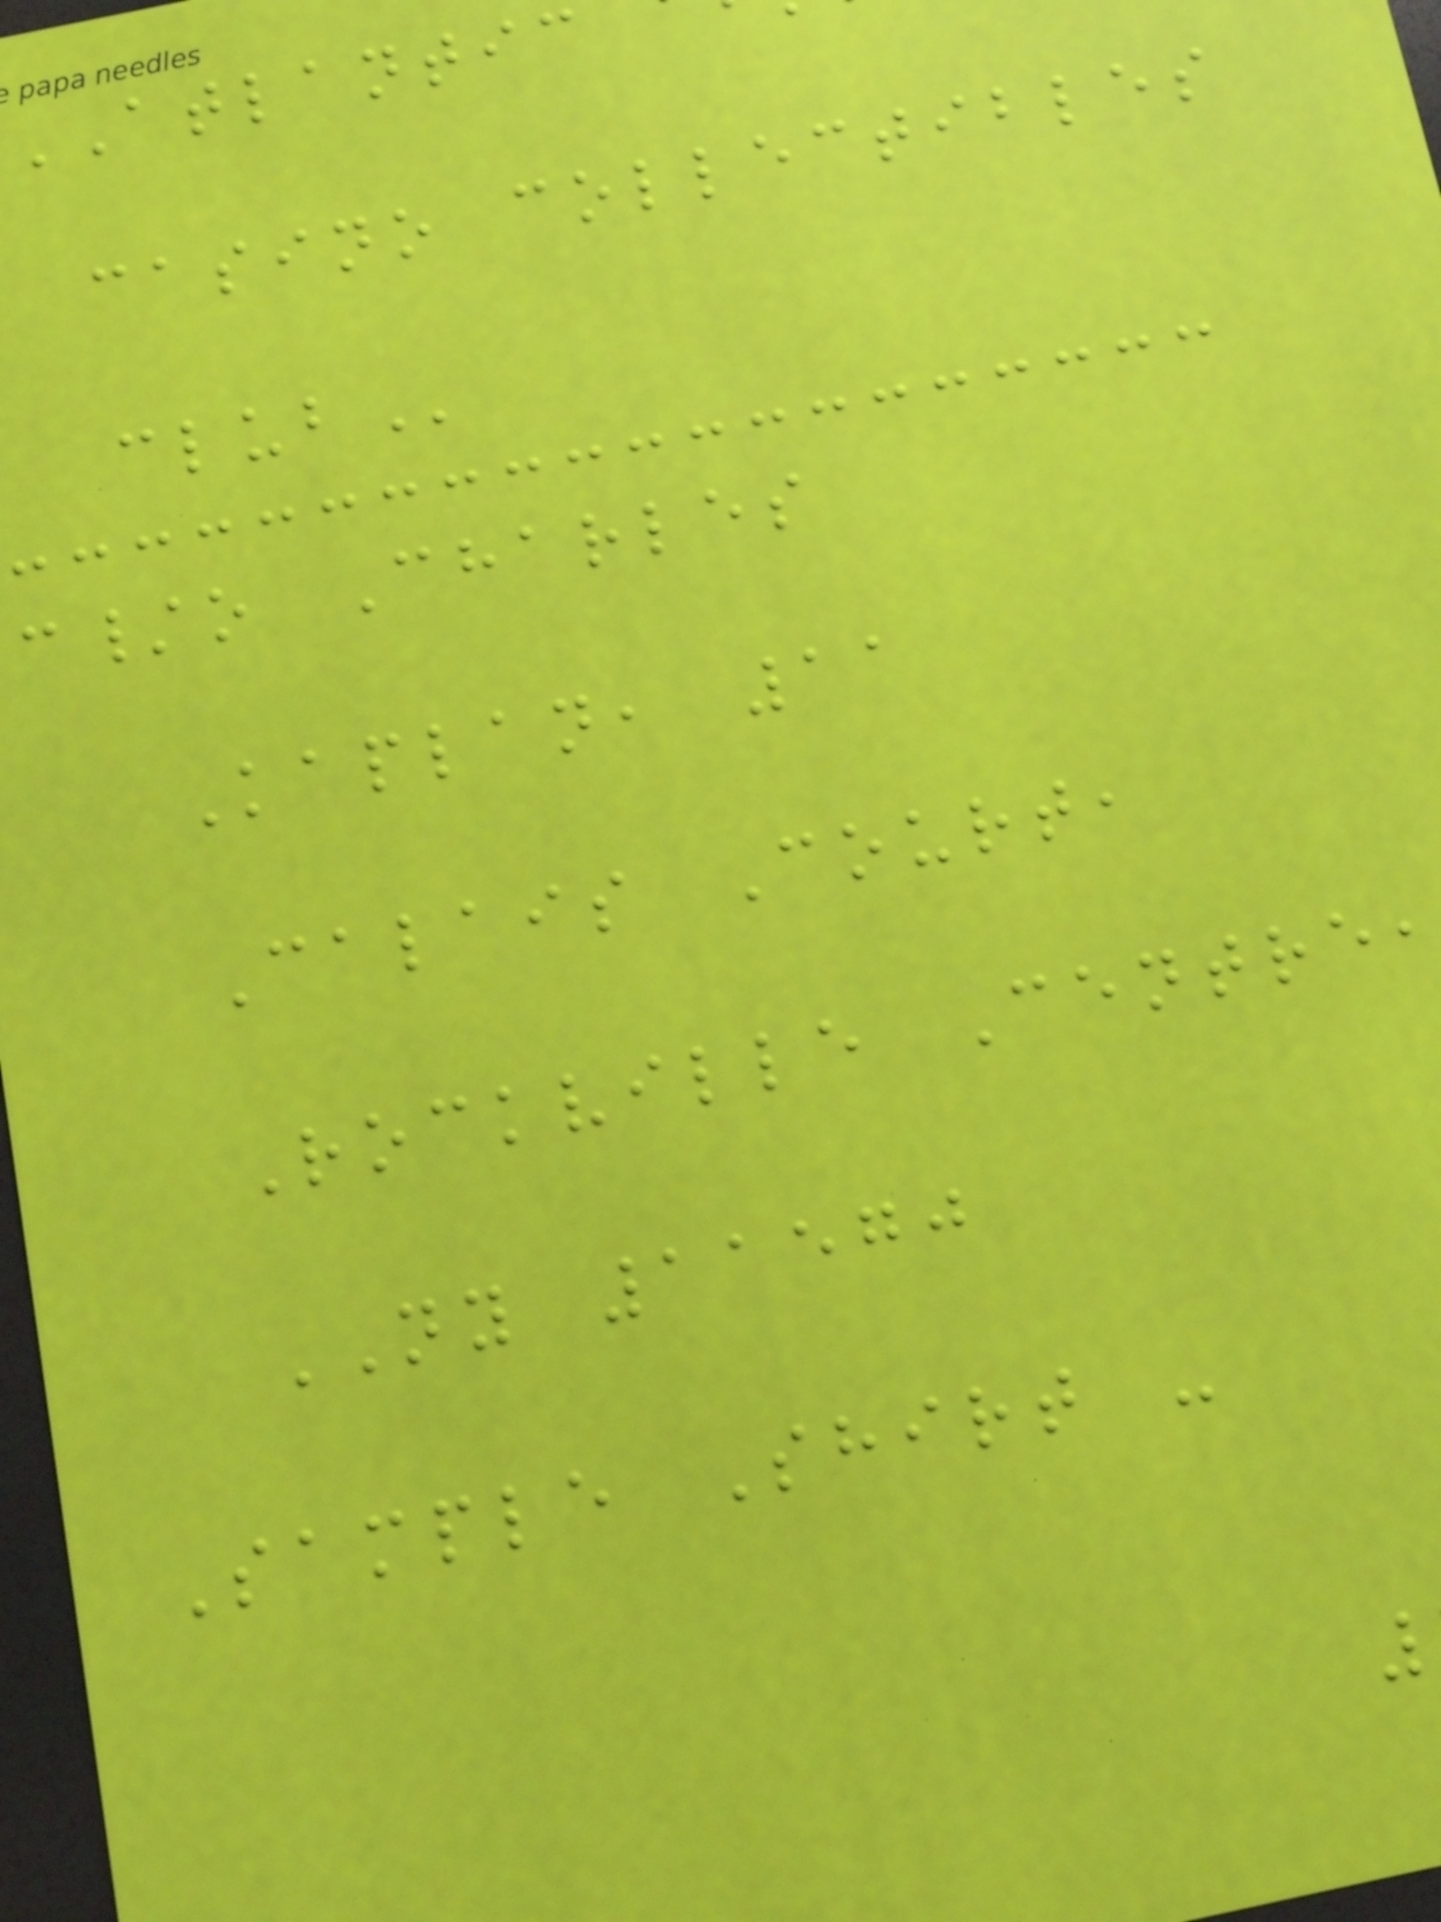ATLANTIC
casino collectibles
c/o Charles
Kaplan, 11
Calais Court,
Rockville Centre,
NY 11570
Sample Shirt -
